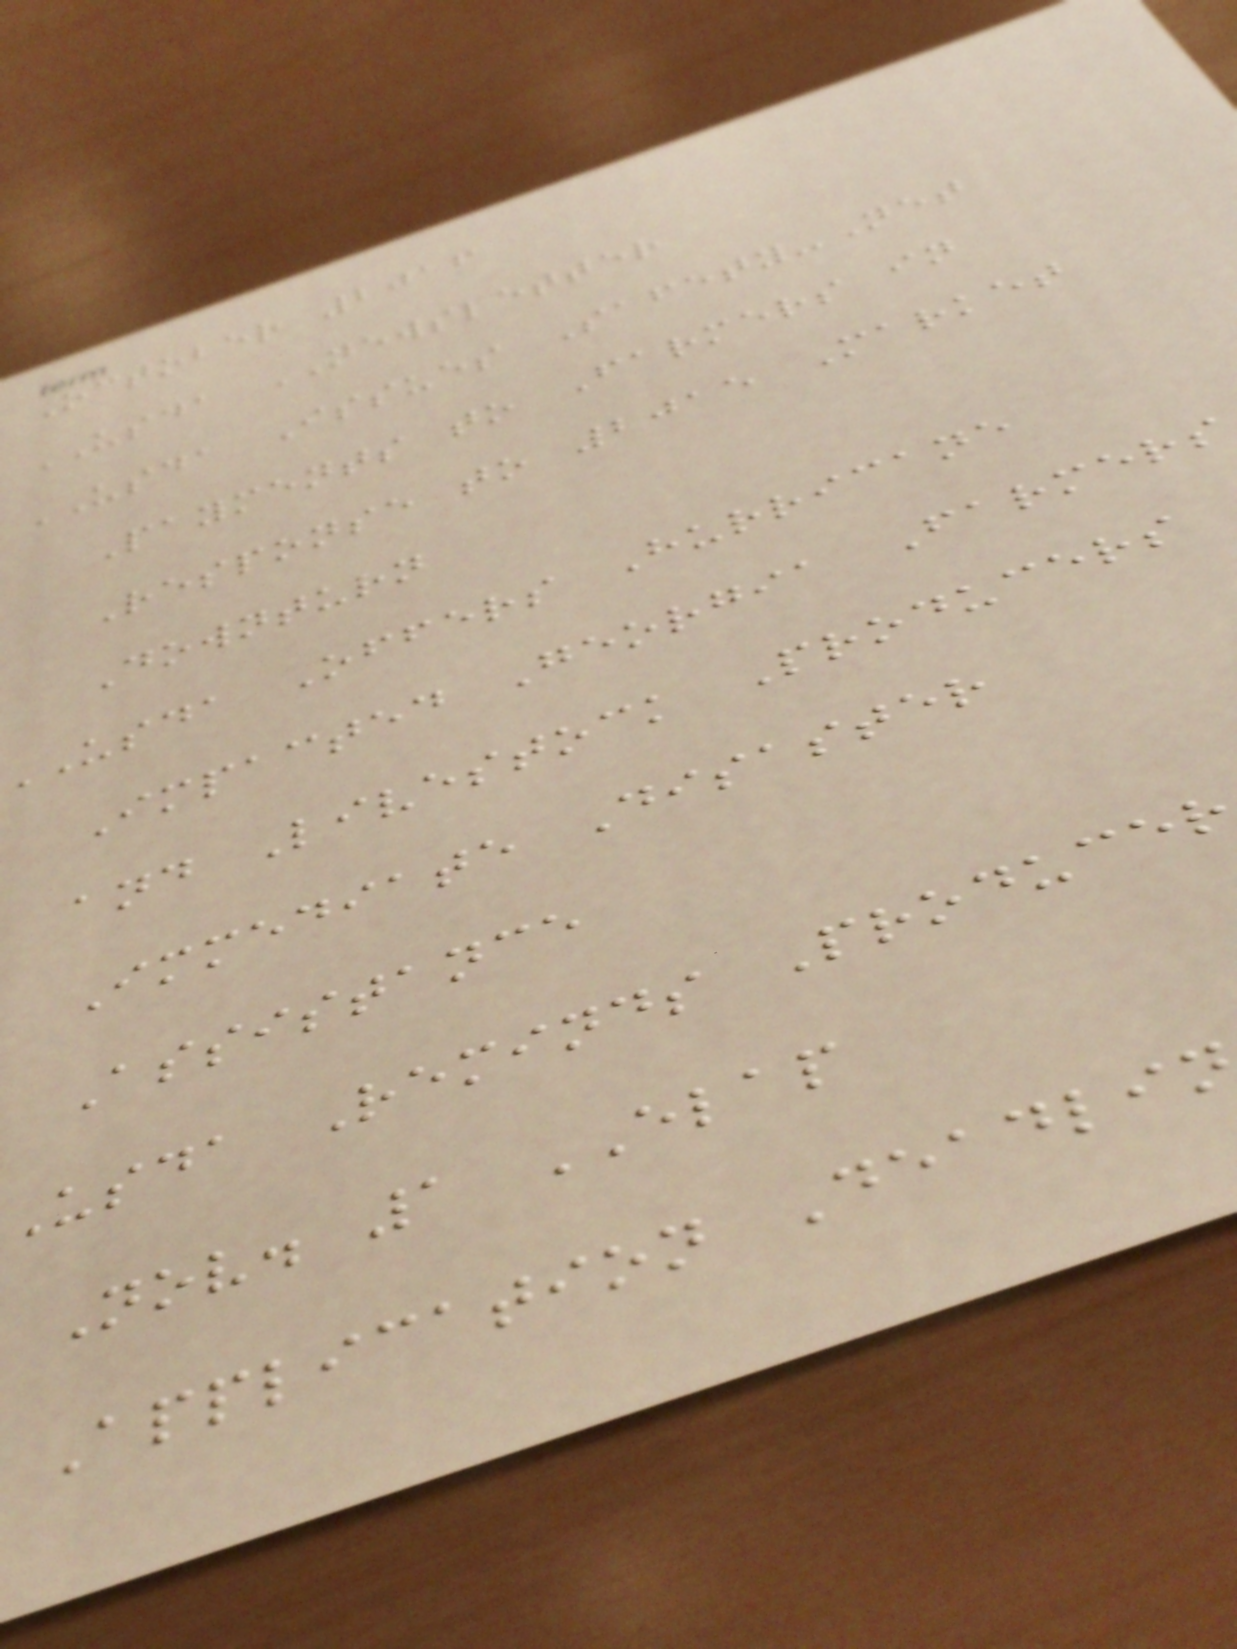October 2016
USDA NEWSLETTER
USDA Issues Safety-Net
Payments to Farmers in
Response to 2015 Market
Downturn
USDA Offers Hurricane
Impacted Georgia Farmers
and Livestock Producers
Immediate Disaster
Assistance
usda Reminds Producer
Nov. 1 ELAP
Application Deadli
